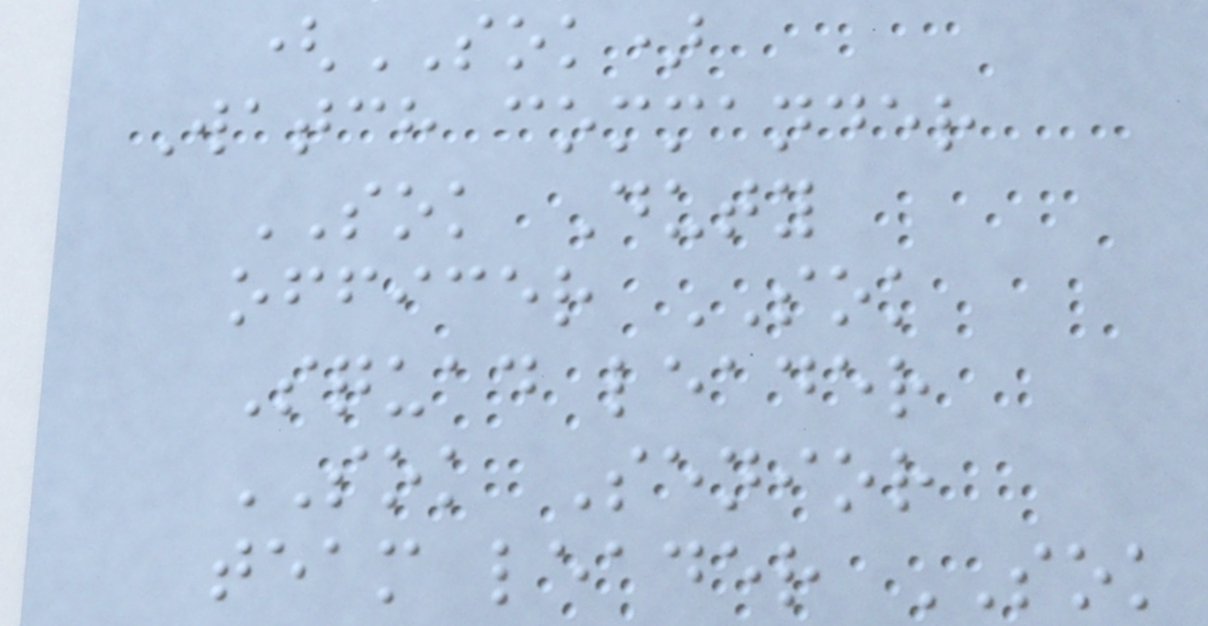(SOK)
Watch commander
SOK Duty
officer SOK
Squad leader
SOK Senior
team leader SOK
